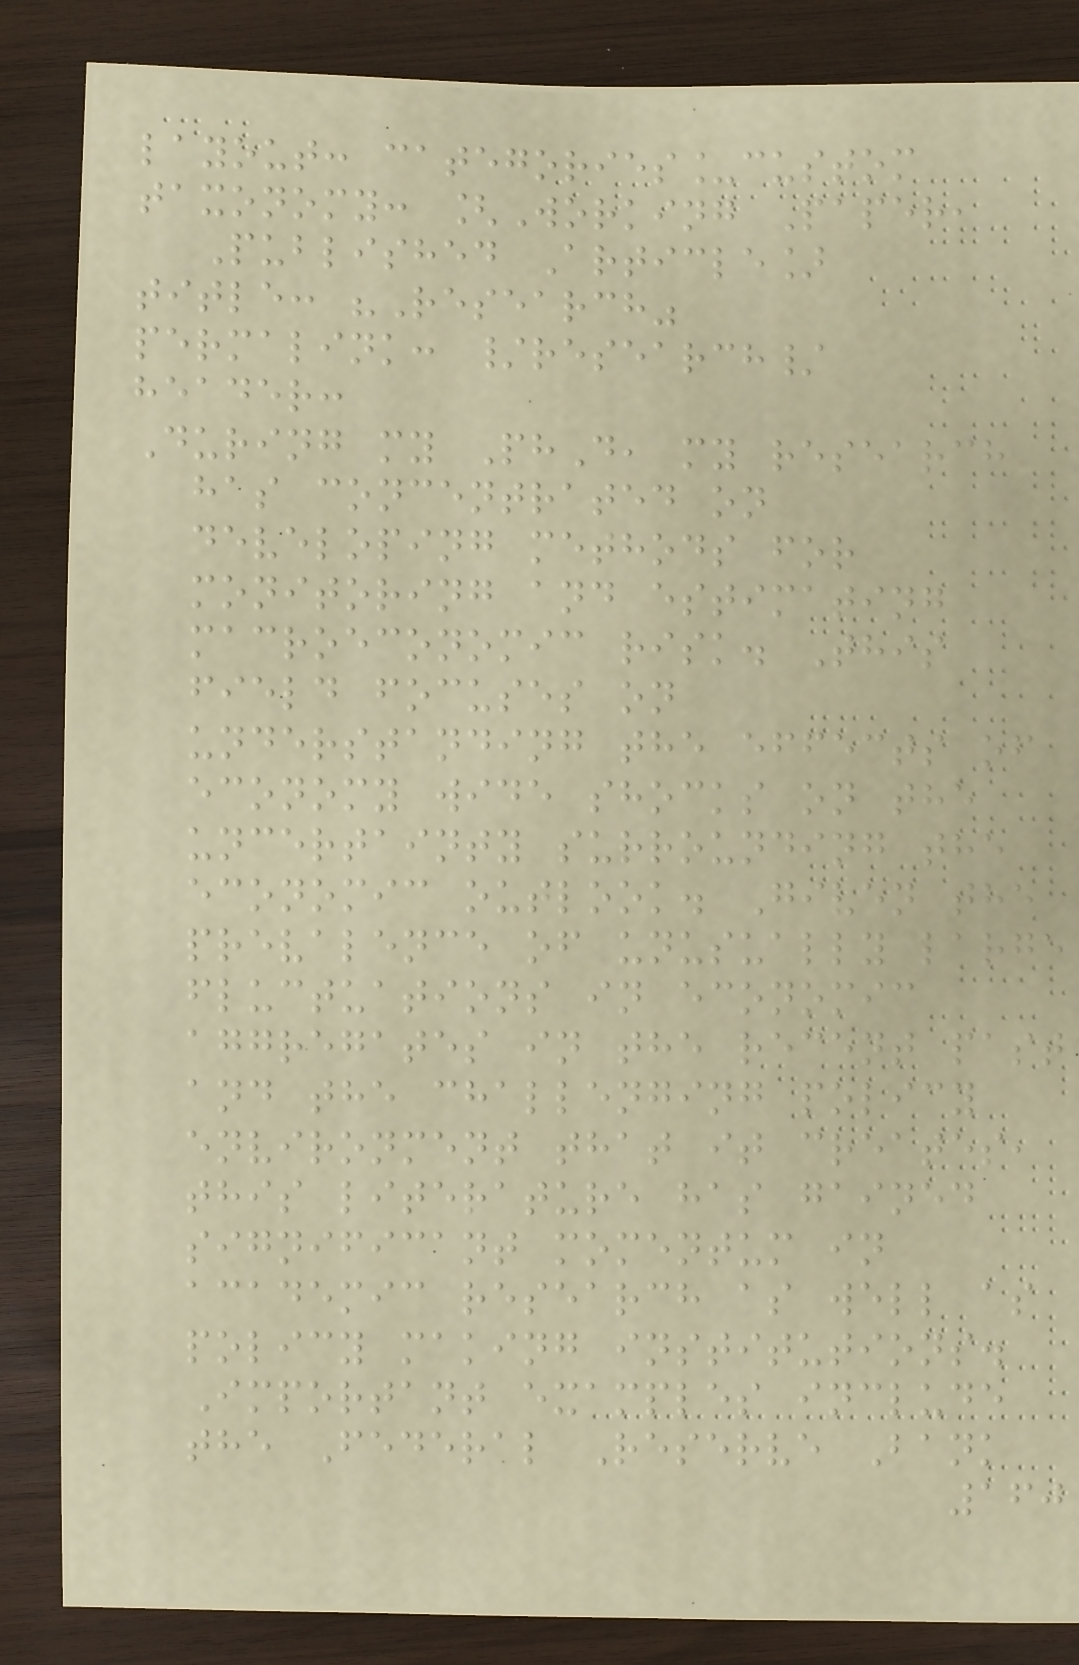layout: categories_custom
taxonomy: [Working Paper,
Published Article]
title: "Research"
permalink: /research/
header:
During my PhD, my research
has concentrated on
developing methods for
monitoring and estimating
macroeconomic risk. This
field focuses on
understanding the effects of
economy wide shocks on the
uncertainty surrounding the
economic outlook. Given the
prevalence of unusually large
fluctuations in economic
aggregates in the recent past
and the challenging policy
environment that it creates,
this literature has gained
significant momentum in
academic research as well as
policy making institutions.
Important examples include
the Federal Reserve Bank
160
